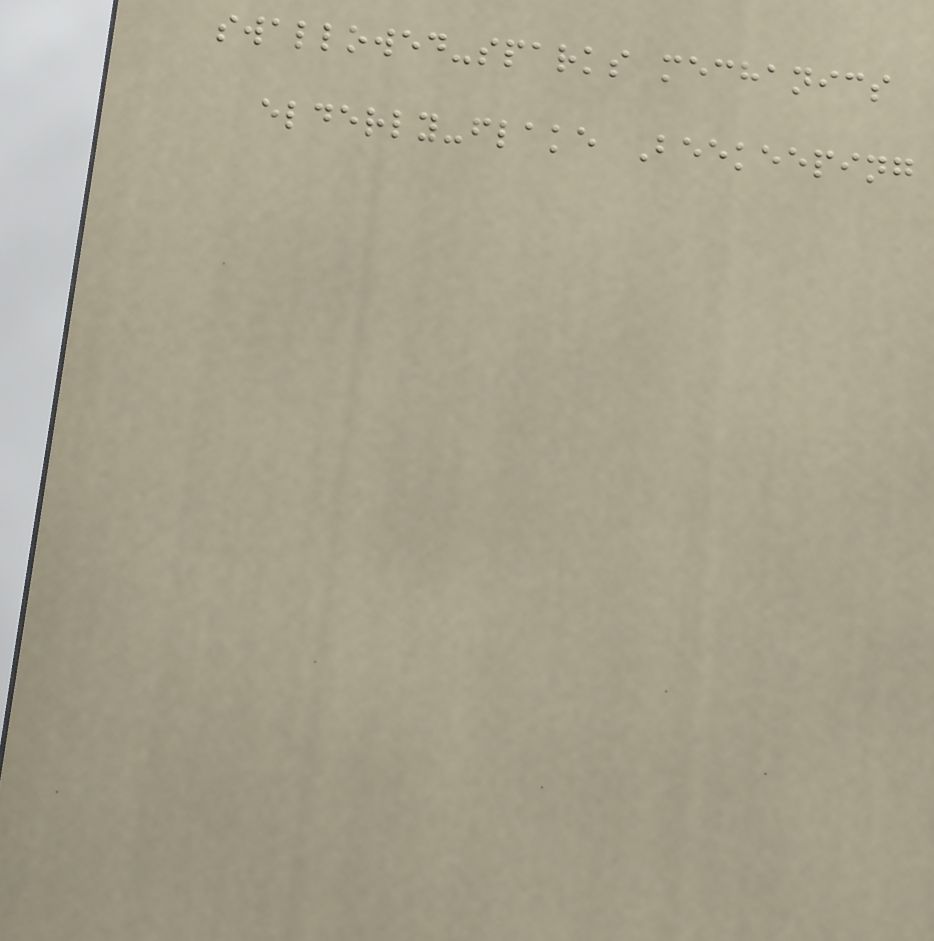swallowed-sparks mechanics
elderly-flake Beekeeping
